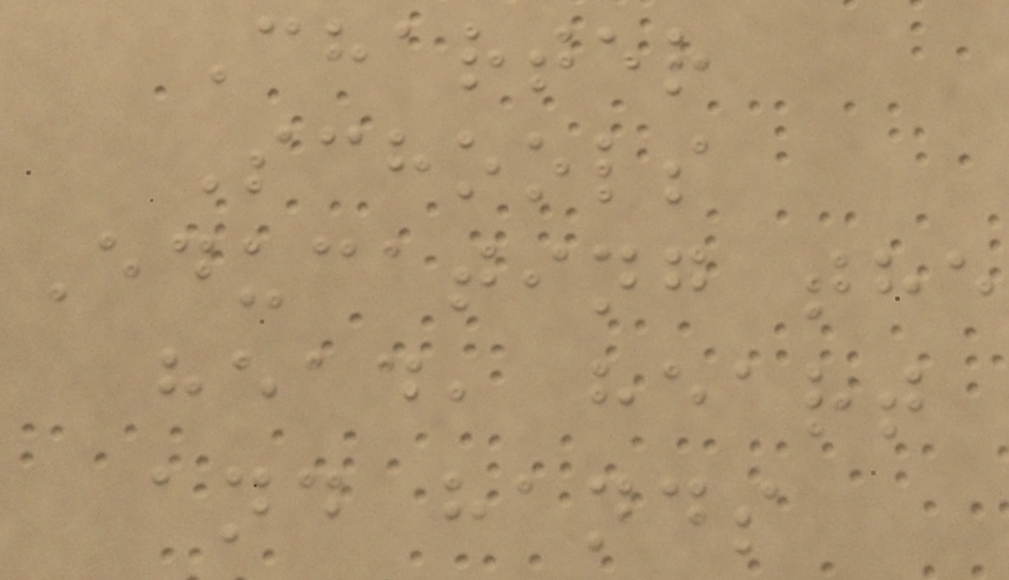Charter
Schools
Educating the
head, heart
and hands
